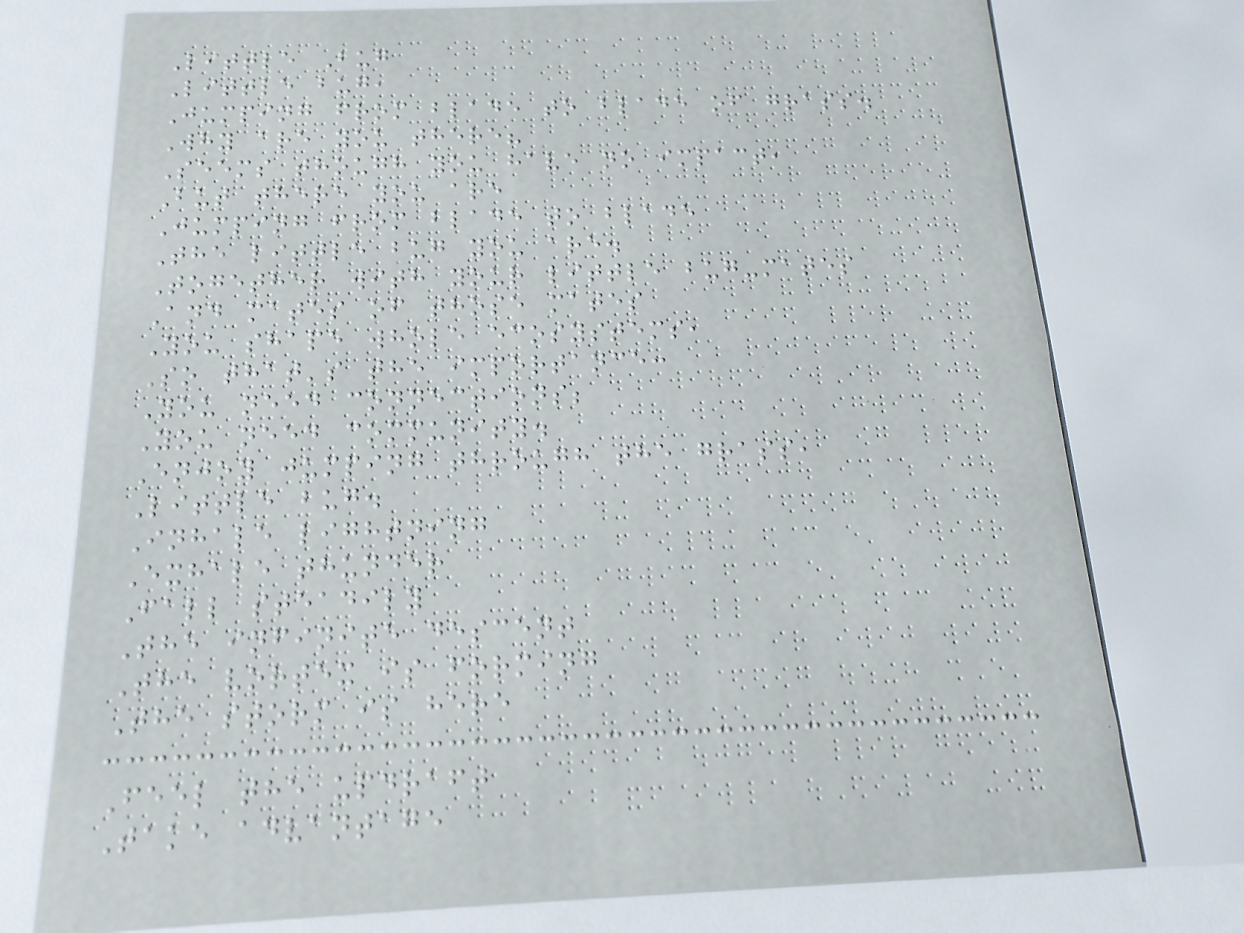Little Bug
Little bug,
Jumping from blade to blade of grass.
Why are you there?
Seems though you have no impact,
But there you are
Jumping from blade to blade
The little bug you are.
Together with your little bug-mates
And mates of those mates
You shape whole ecosystems,
So that's the importance:
You need connections;
You need community.
Enjoy jumping through the grass,
Little bug.
Inhale lightning
Exhale thunder
Fall steadily
The infinite descent
The vortex is forming
The storm is here
Feel the updraft
Take advantage
